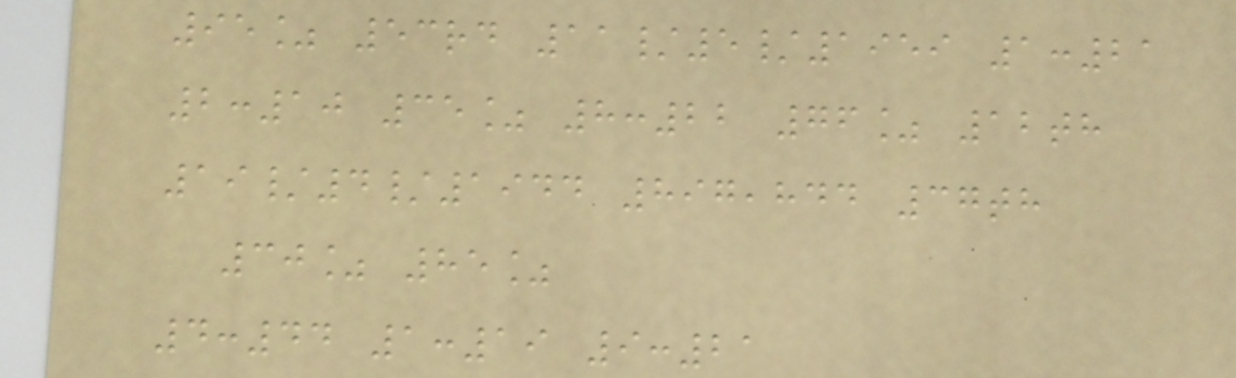95% 53rd 11/5/1959 1:21
2:10 35% 8:22 76% 12th
19/4/1944 897,844 37th
30% 85%
4:44 1:19 9:21
